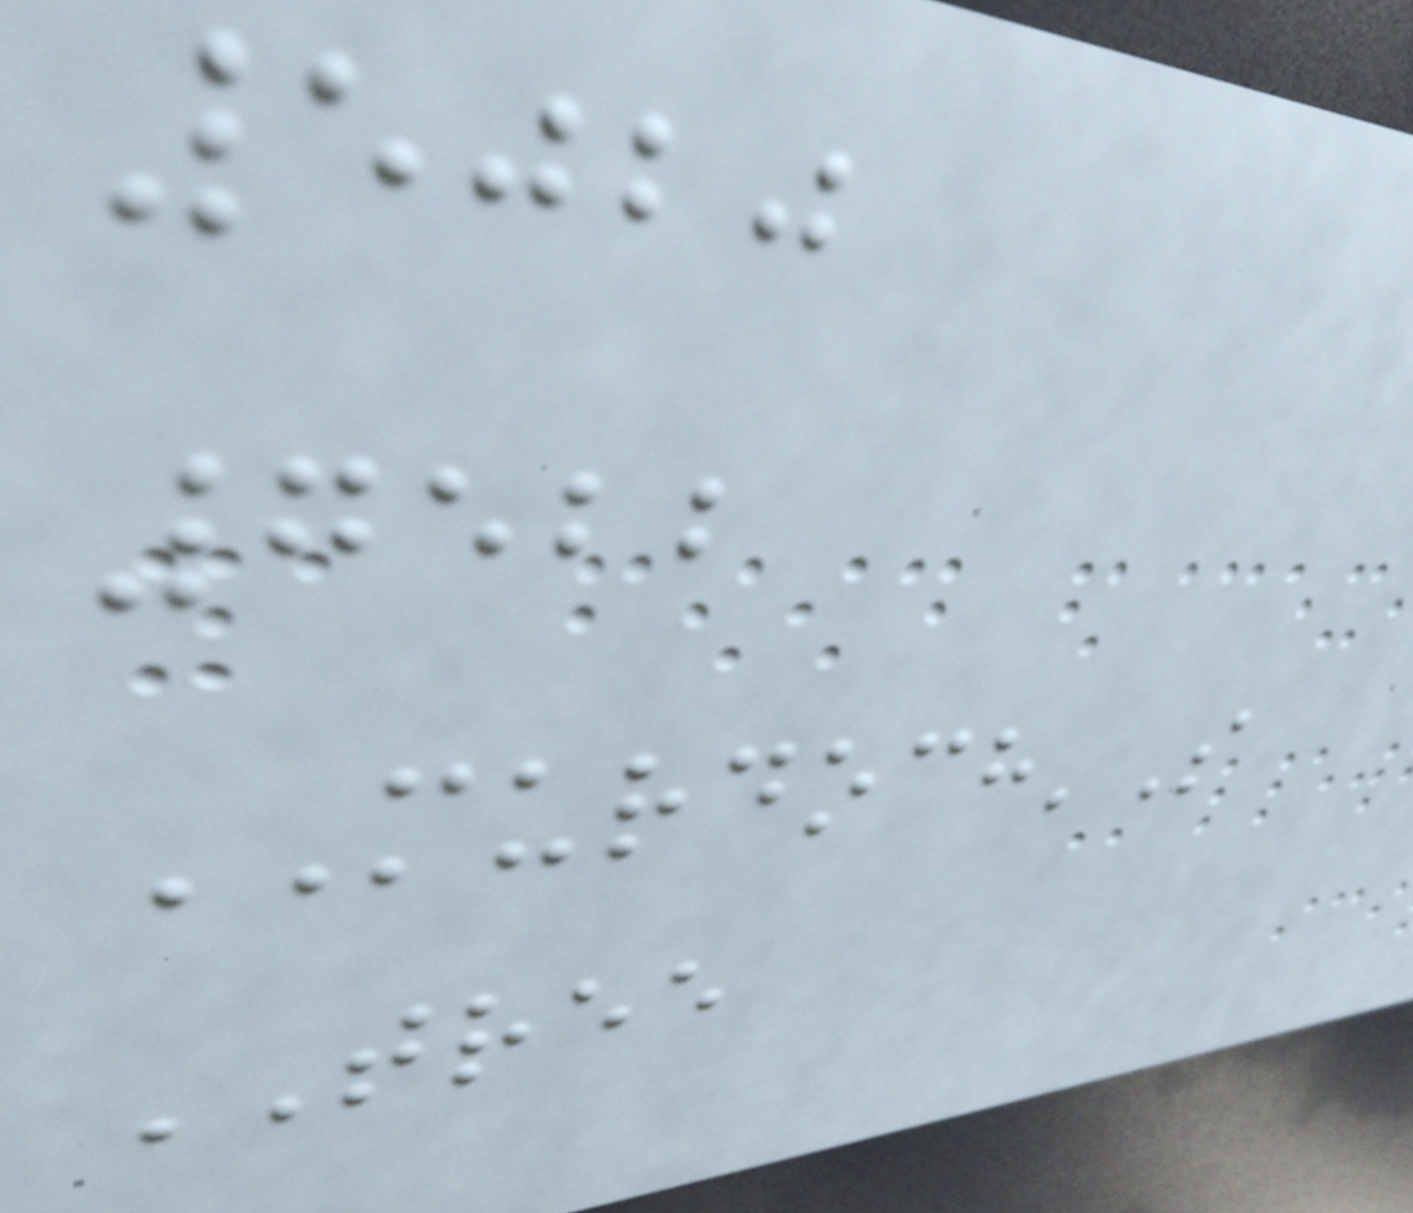5020
7522
MURDOCH'S
TREE
